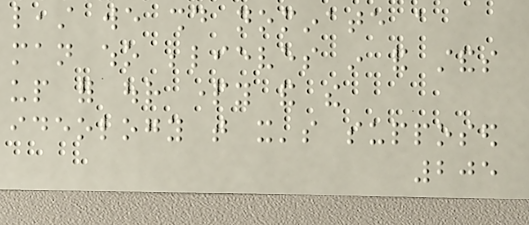least we should nominate a
man who believes in and stands
up for our party and the
ideology that it's supposed
205
